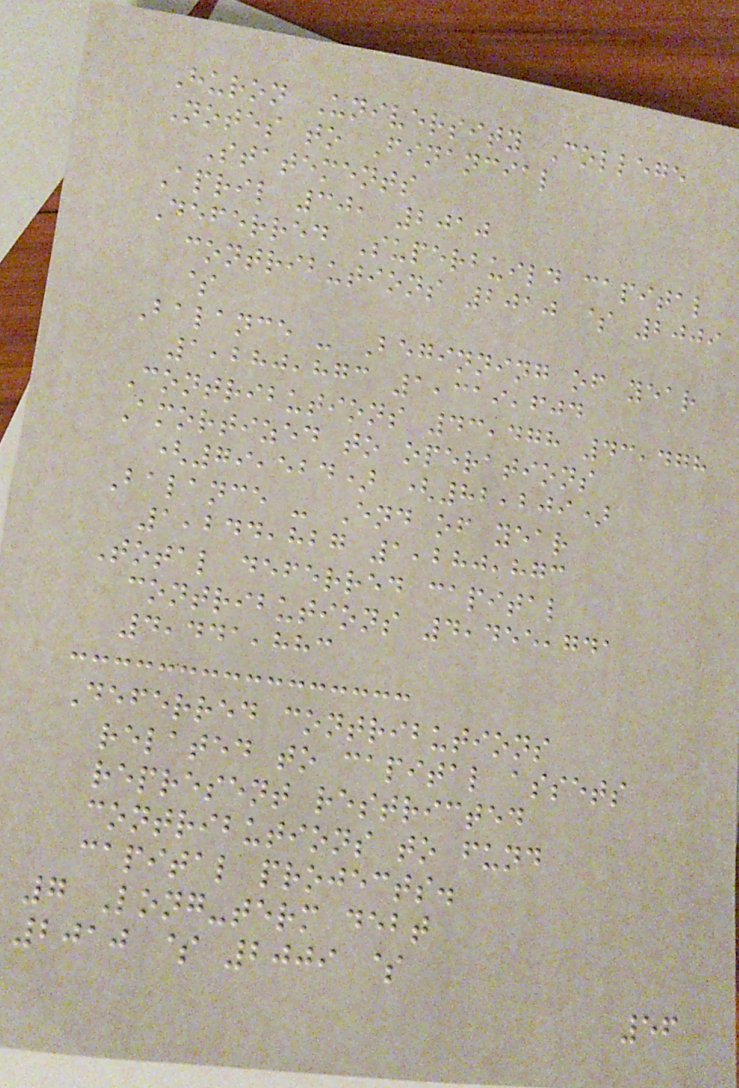Huron University College
Notes to Financial
Statements
April 30, 2010
Deferred Superbuild capital
contributions 2010 $ 2009
$
Balance - Beginning of year
1,280,873 1,319,604
Contributions 43,478 43,478
Amortized to operations
(79,524) (82,209)
Balance - End of year
1,244,827 1,280,873
Total deferred capital
contributions 4,455,741
4,441,883
Deferred contributions
related to capital assets
represent restricted
contributions to fund
capital projects.
7 Long-term debt
2010 $ 2009 $
56
